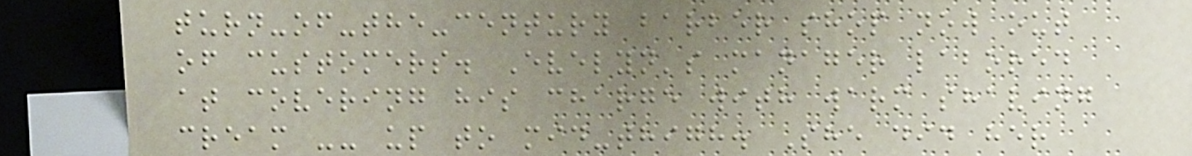turn-of-the-century barber shop now out
of customers. Evelyn's manager labored
at covering his charge with warm shaving
cream -- up to mid-thigh. She did her
